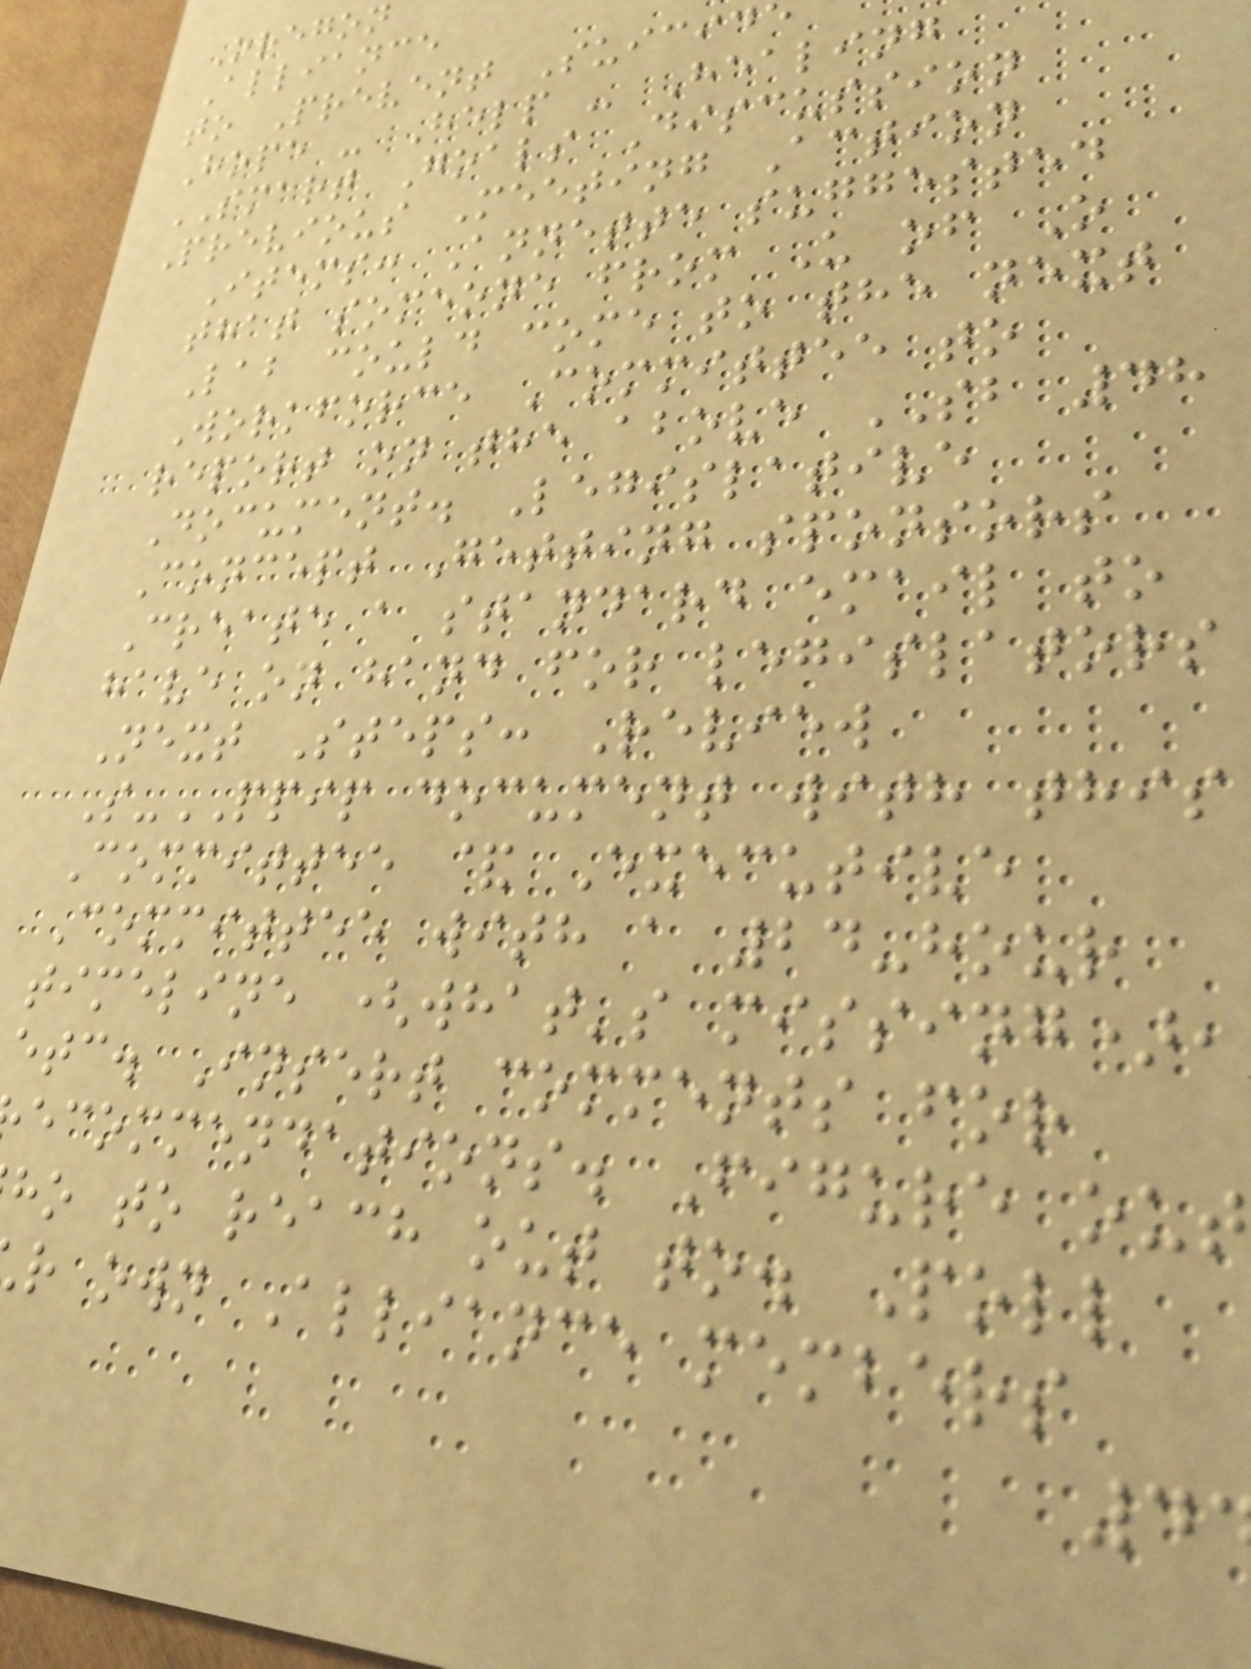Oregon
Alliance
to Prevent Suicid
Hope - Help - Healing
SMART Goals Discussion
Previous Meeting Action
Items: Annette suggested
that someone from U of O
Lab could come to the next
Workforce Committee to
report on the above SB 48
Document. Legislative
Concept Getting sponsors
Create a standard email to
have on hand for legislators
Next Steps: Review
S-PPIP document with this
Committee & Executive
Committee with a 24-hour
timeline (what's missing),
etc. Insert comments for
ecommendations. Figure out
ho to reach out to. Poll
r own Alliance members
